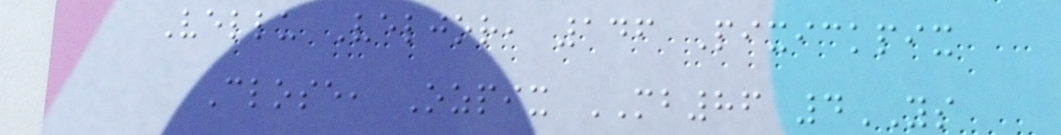Vellu Veljor, 146 Pixickpix
Close, Ozpix MB86 4YS
